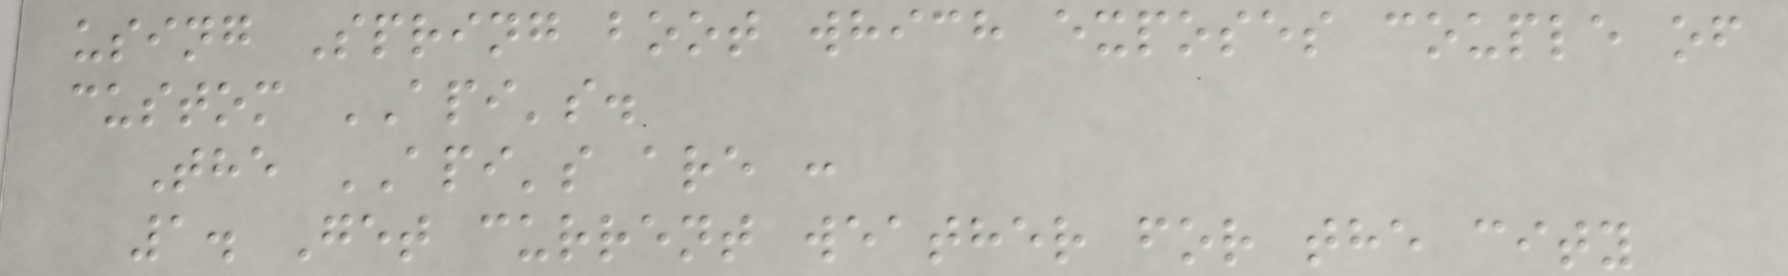using Spring boot which exposes couple of
custom API's.
The API's are :
1. Get current weather for the city
